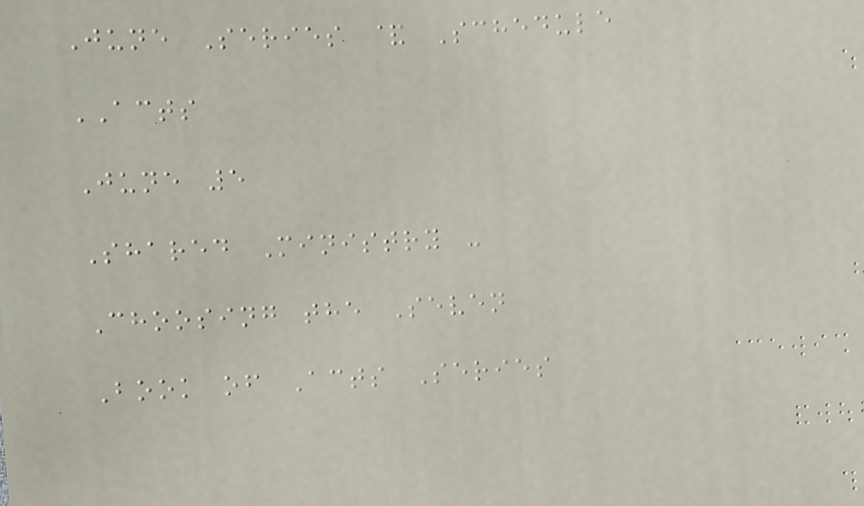June Series & Schedule
ACTS
June 5
Shared Ministry -
Choosing the Seven
Book of Acts Series
